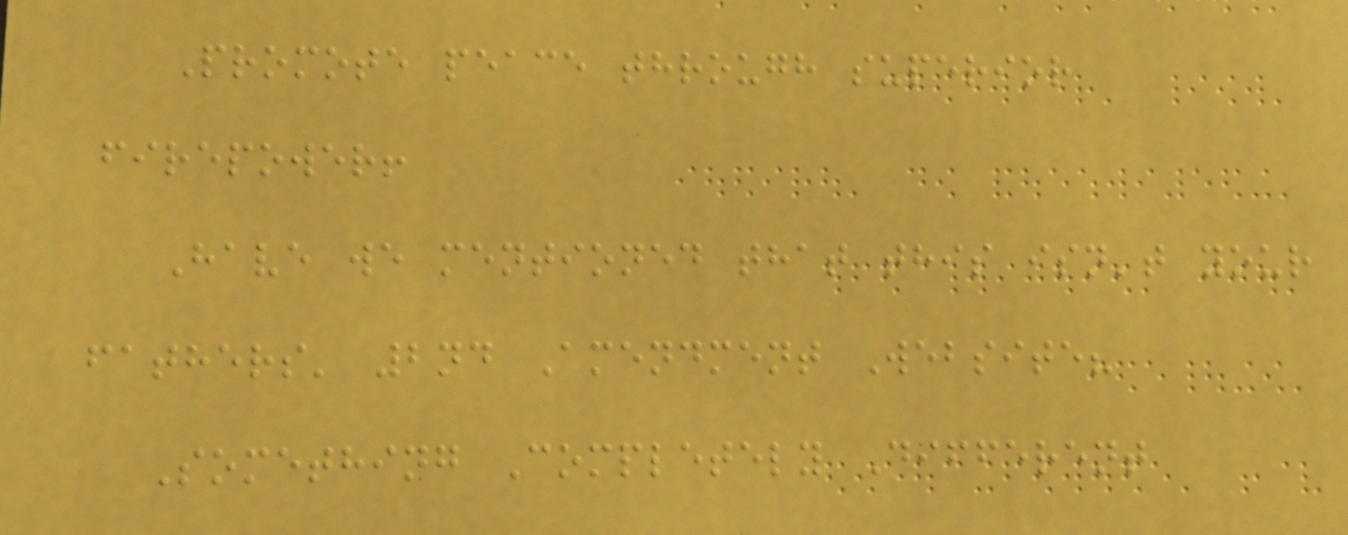Promote peace through superior
firepower!
Have we mentioned that this isn't your
fathers' 2nd Amendment Website?
Something Completely Different
